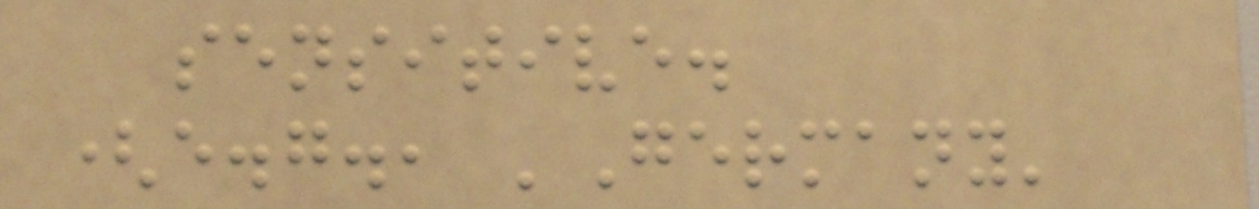sensitive.
(e.g., 'Germany'
